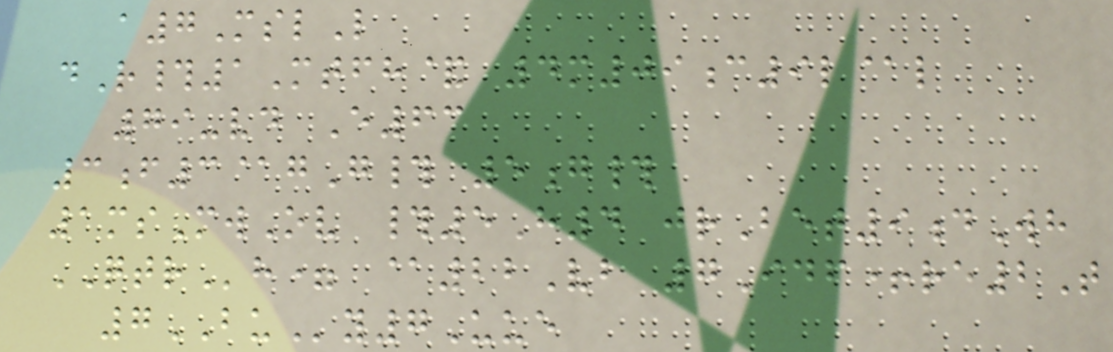a7MslL
dR#1Mtfh& 4m09c9l@l
79-vd E63
3f3@gG# 5g#
1msMwOv #5H4 jrBet9dWh
QTRh= @22Vb 7Idf+re2T
7BUy7Uue
